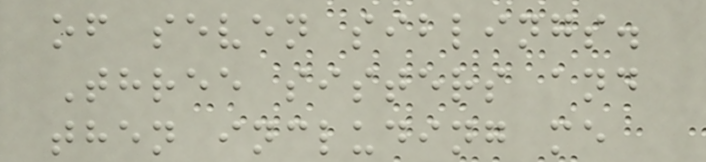of seven siblings.
Three sisters and
then including me
